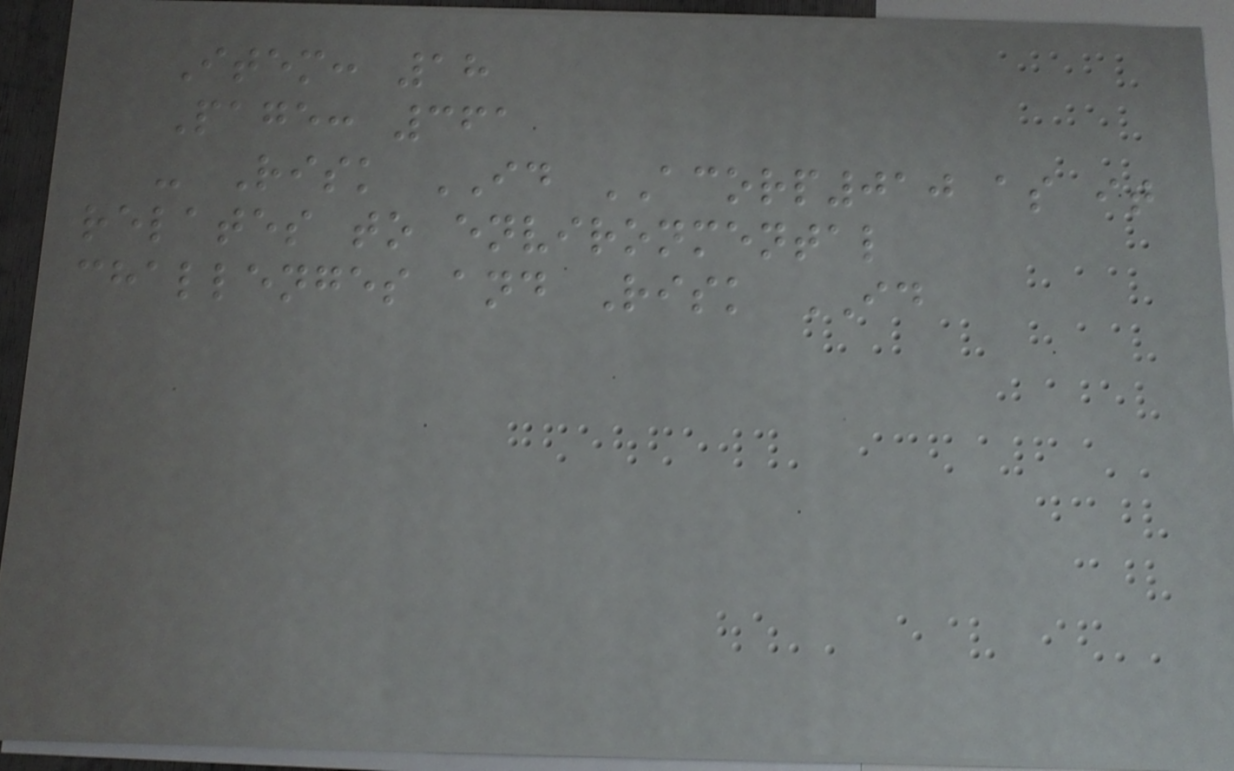Item: 18
Page: 361
- Risk ID ACORP010 as it
relates to environmental
challenges and Risk ID
